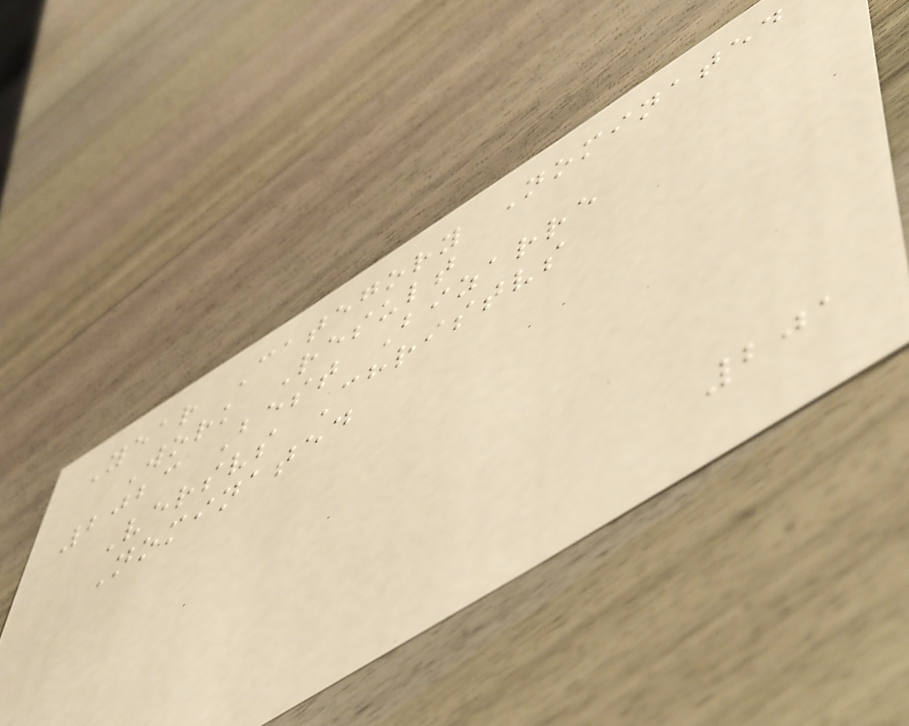Year Category Nominated
Work Result
2023 Best Bizarre
Versvs Christvs
Nominated
201
